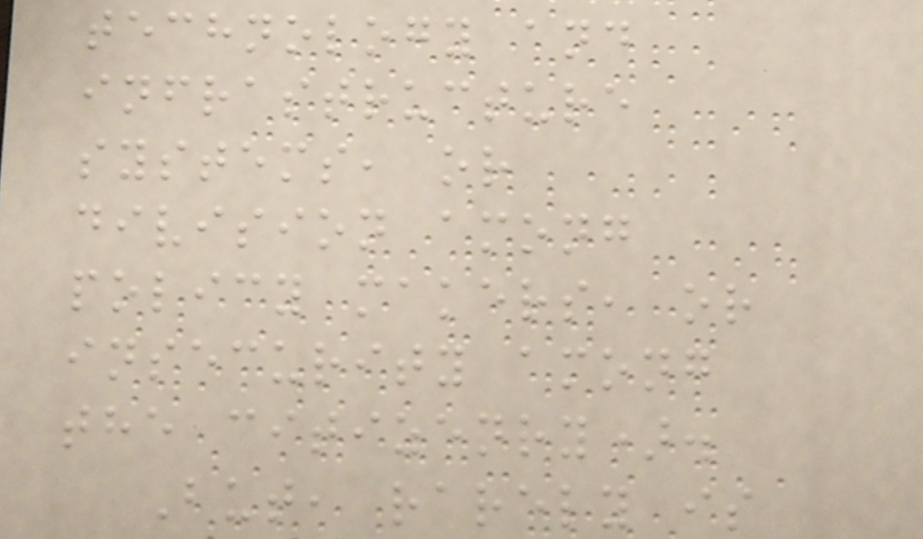technology and
infrastructure
systems, or
division among
policy makers, or
insecurity among
the citizenry).
But, rarely is
